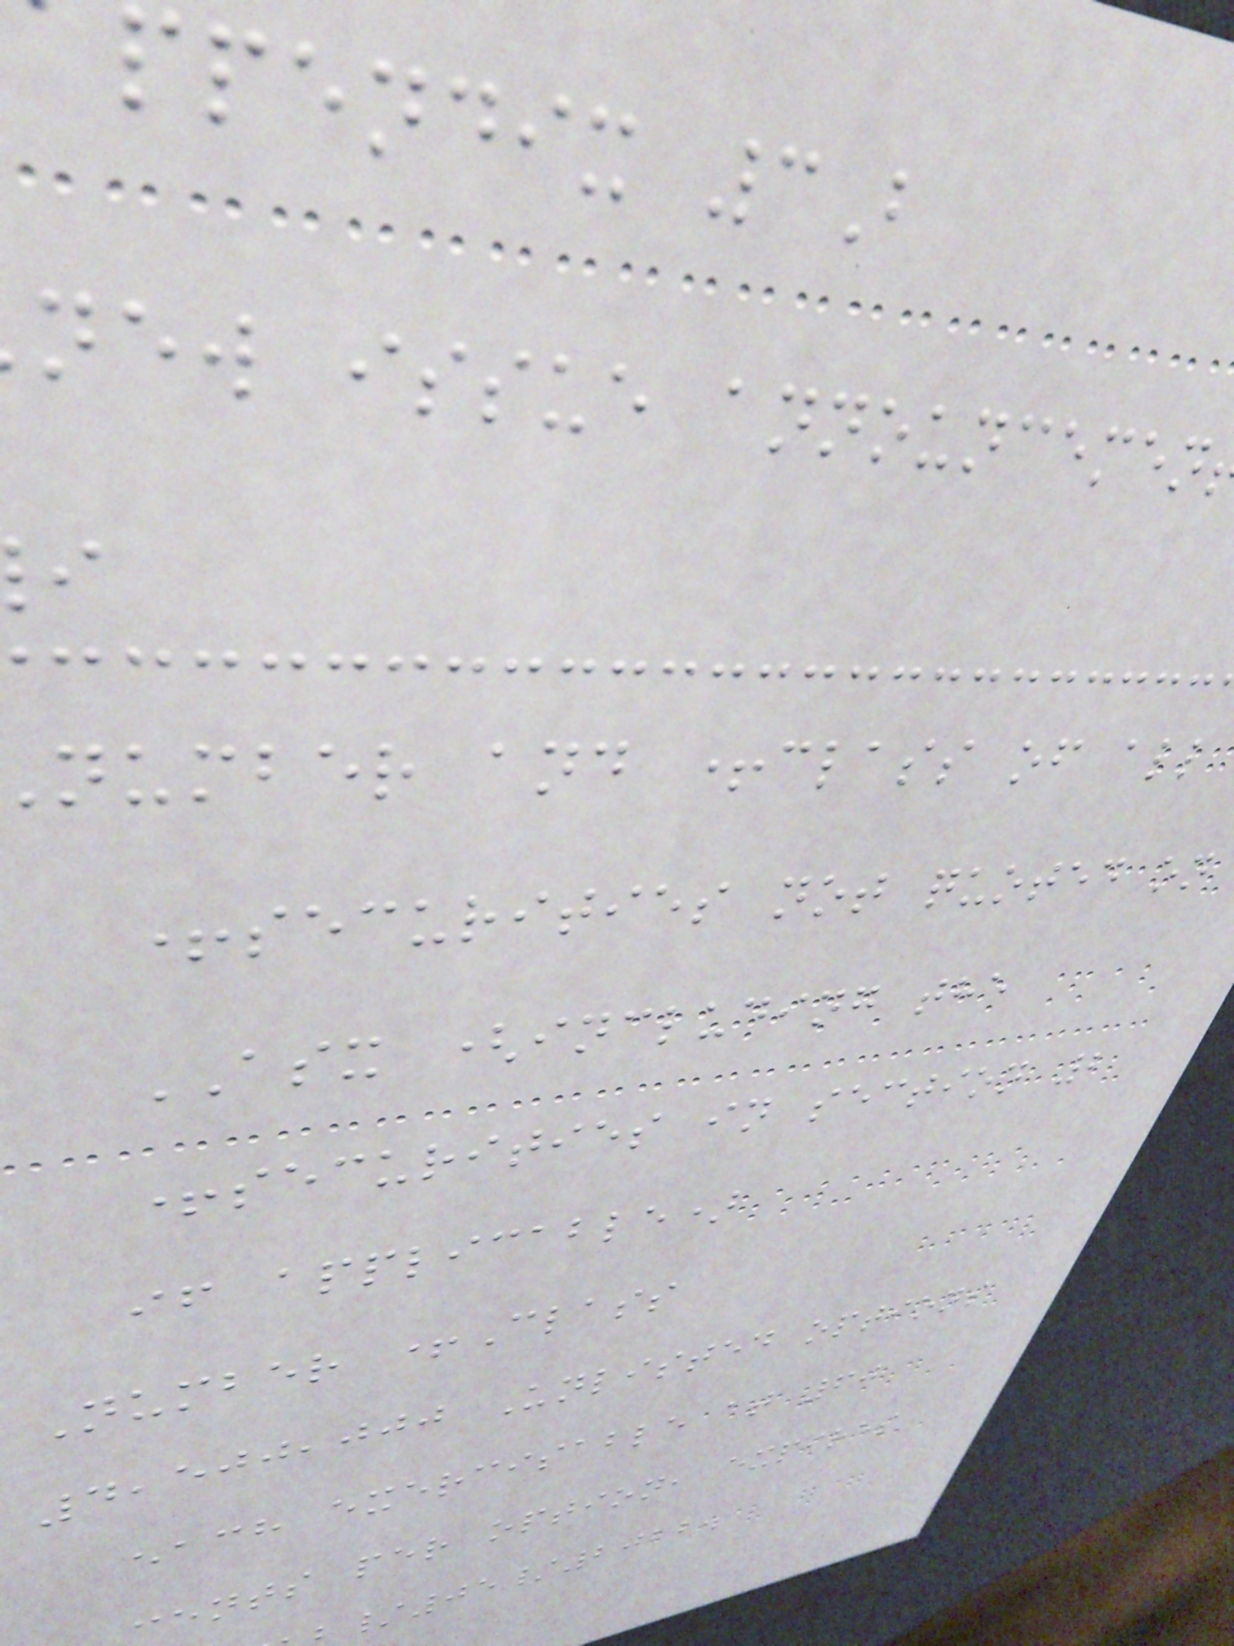ppendix 3B
new issue announcemen
number and +class of all
+securities not quoted on
ASX (including the
+securities in section 2
if applicable)
Number +Class
4,500,000 Unlisted options
each exercisable at 60
ents per option, expires
/05/2022.
